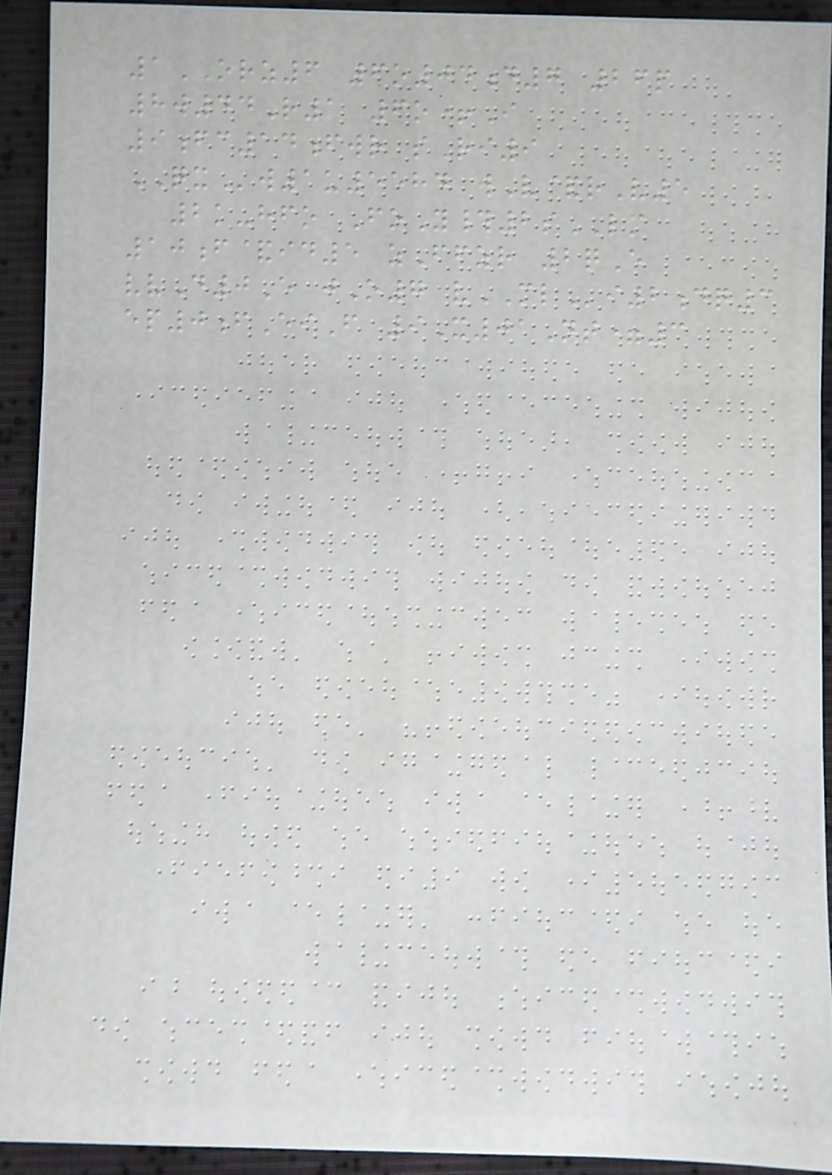1ORZ6 6o04d7 26p
8w44R1 6o+I
9fc14fwr sRi9
QXw1u5584 wV&rV5
2k-hfo FoY#2sLM
10f&id5 zFfzr 2qE
vvD0E jO7 vMLi2dq3
ep0fEiF 9X01Nt=3
